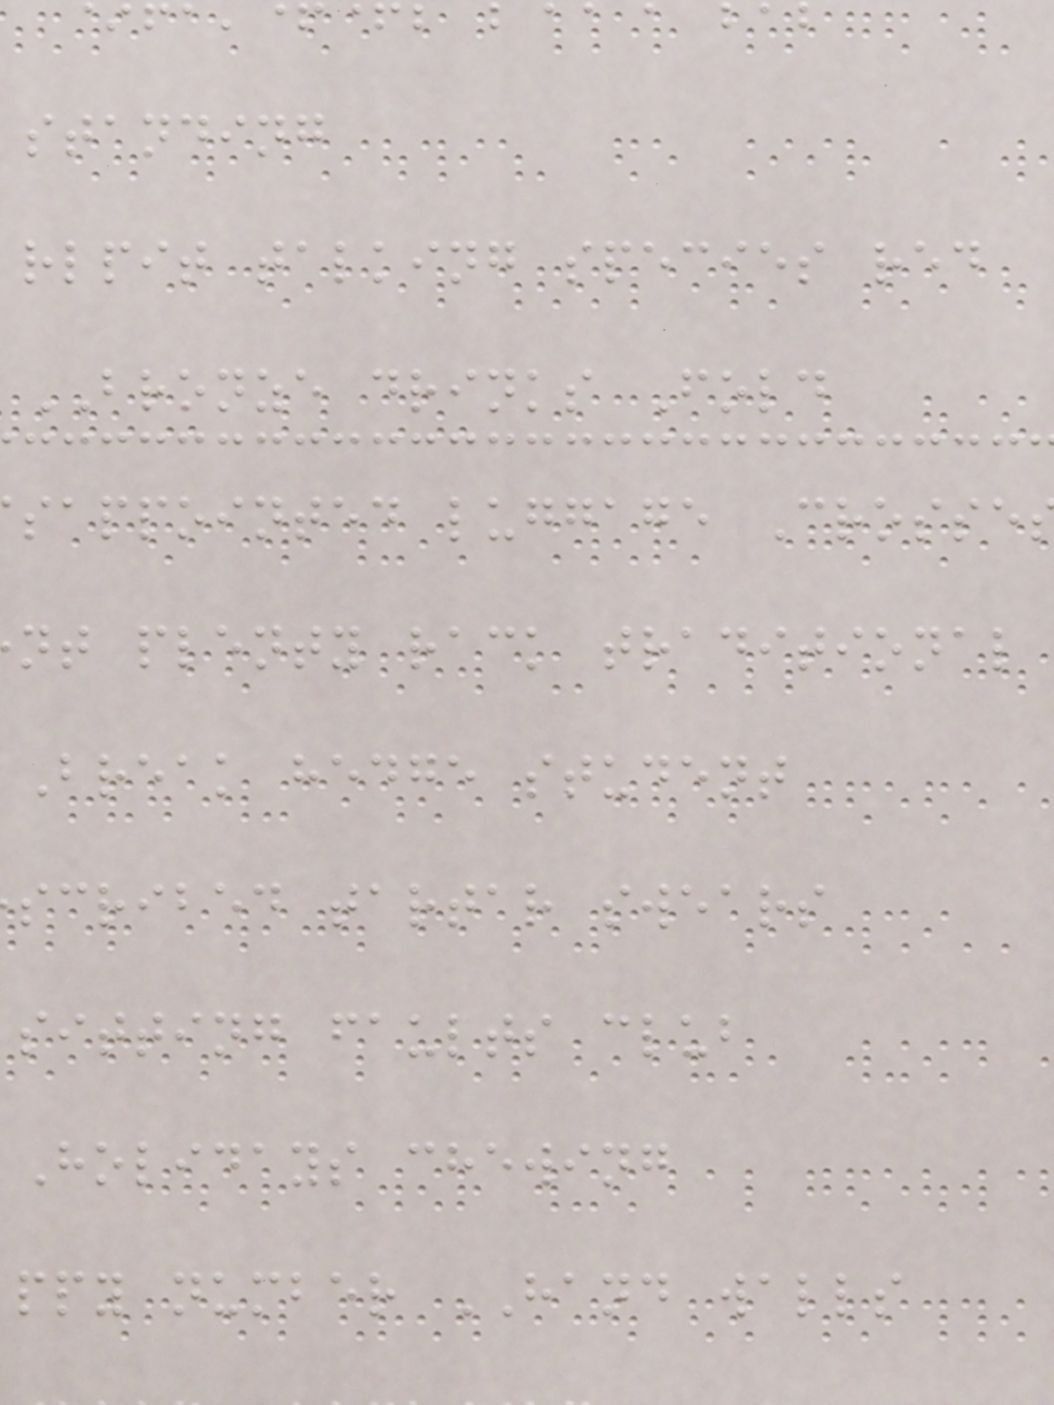standing
rlpit talking species red
BRONZE drinks Fold
sappointed luggage Crosse
nt plenty rack traditional
Break hedge student
scribed tartar swears
sitting faults club
Holidays chewing
ppy number HAND walls
